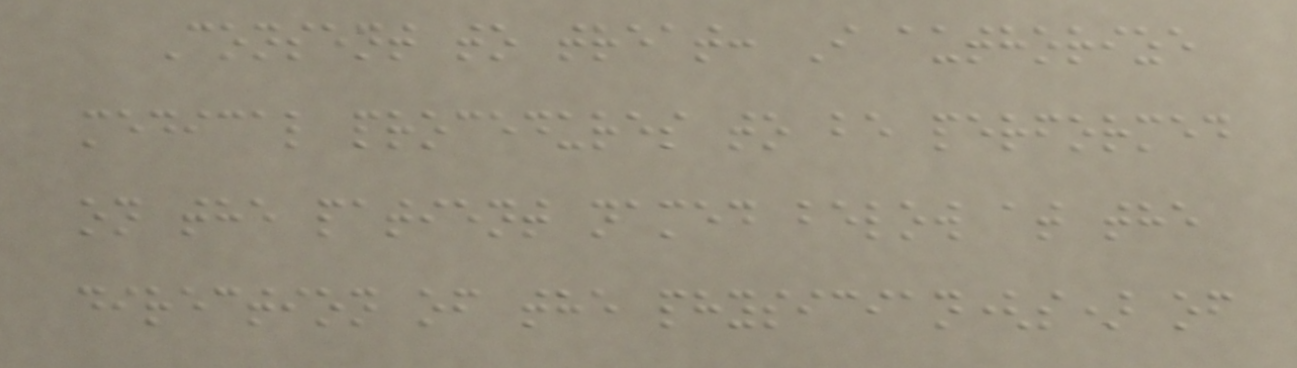Consent to treat: I authorize
medical procedures to be performed
on the patient named below at the
direction of the physician(s) of
